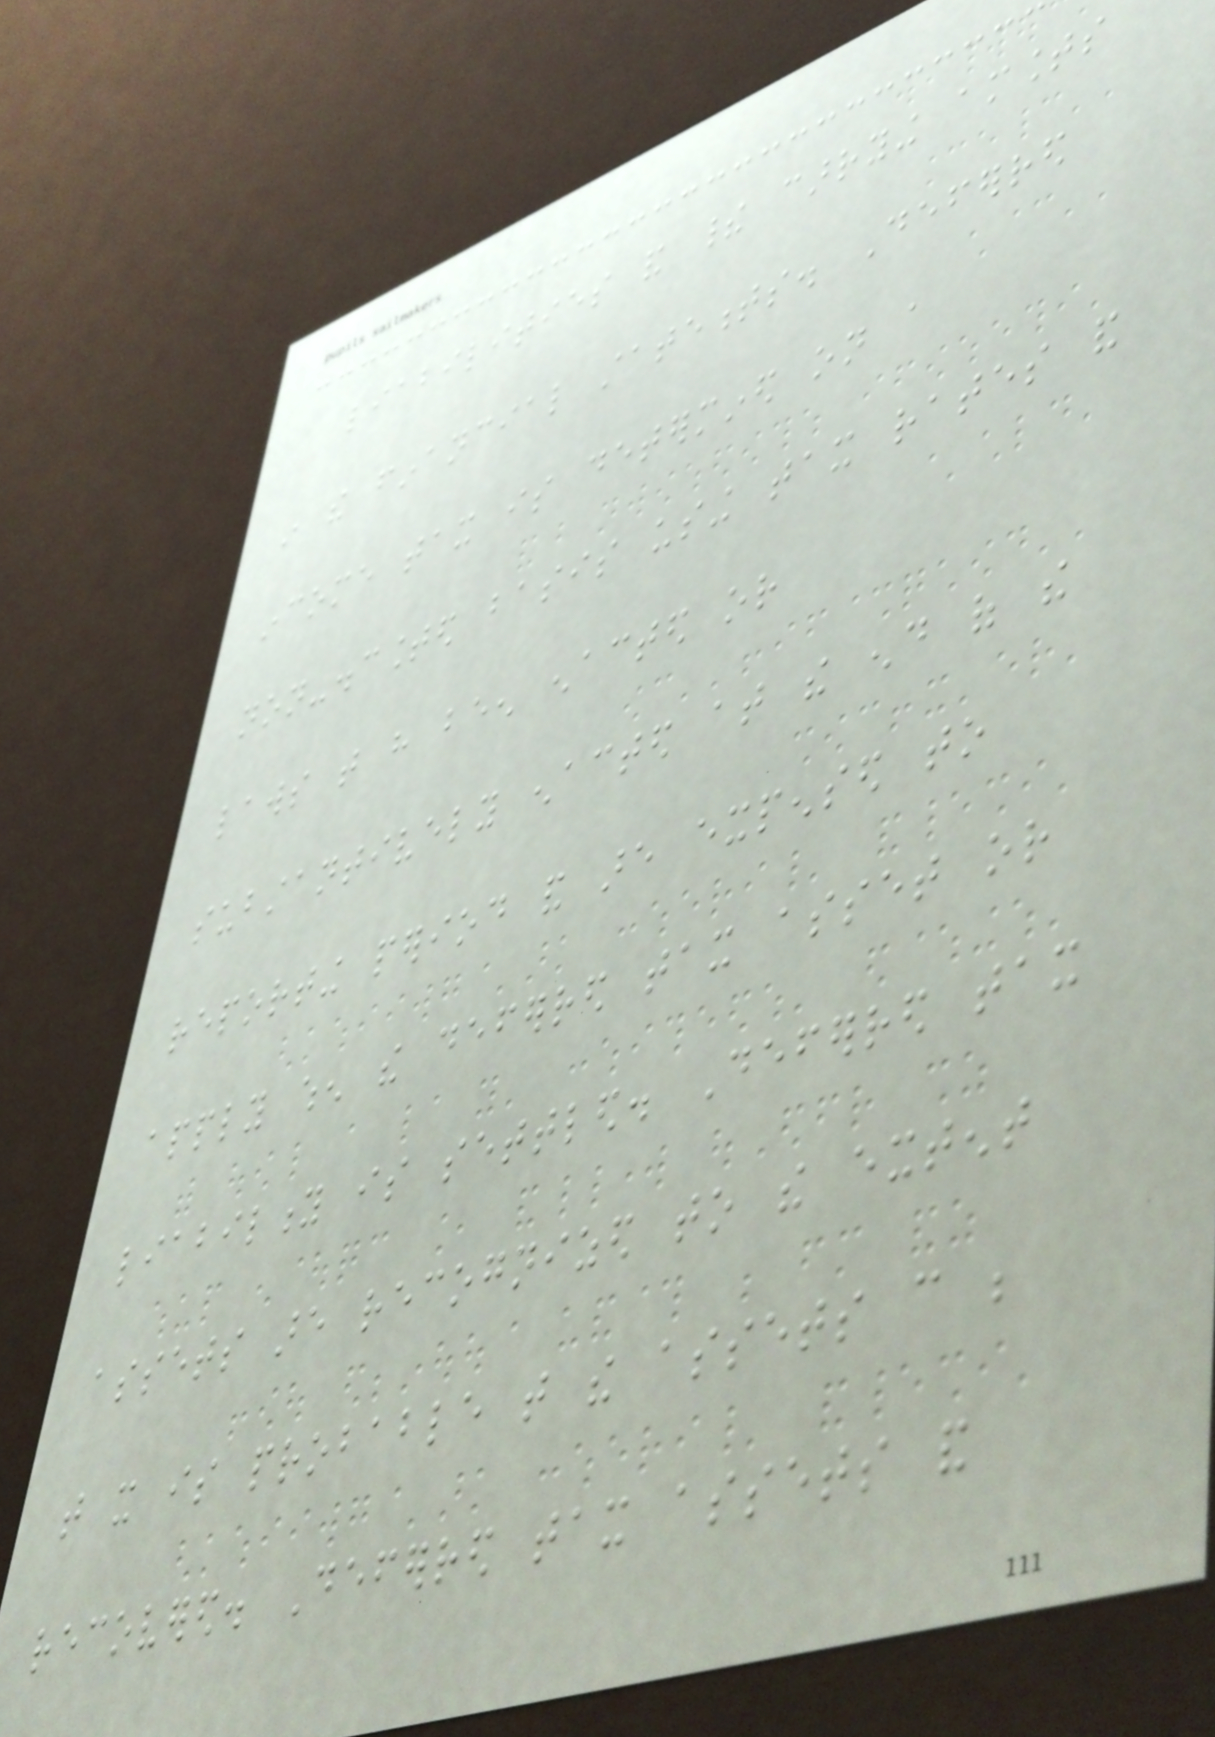liabilities and their carrying amounts
in the financial statements. Deferred
income tax is determined on a
non-discounted basis using tax rates and
laws that have been enacted or
substantively enacted at the end of the
reporting period and are expensed to
apply when the deferred tax asset or
liability is settled. Deferred tax
assets are recognized to the extent
that it is probable that the assets can be
recovered. Deferred tax assets and
